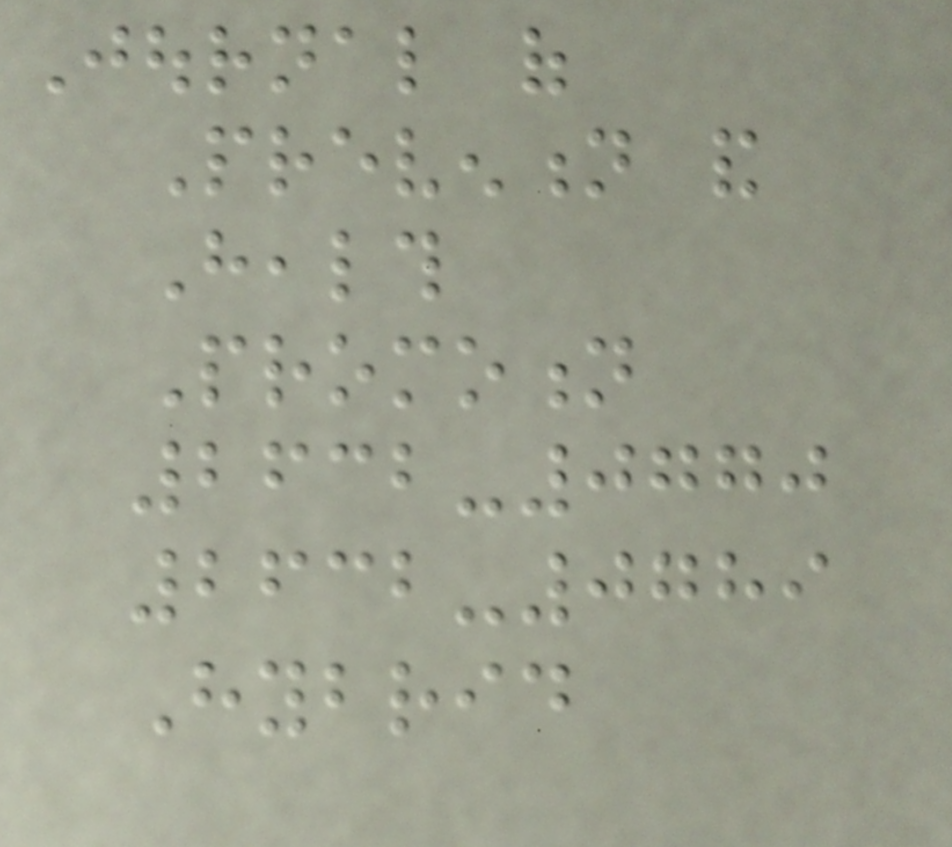Journal of
Prevention and
Health
Promotion
2632-0770
2632-0789
Hybrid
